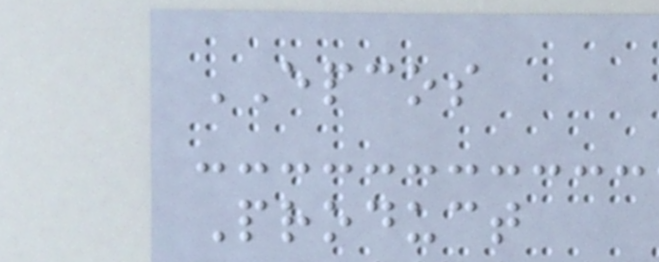EPCOS
Product
